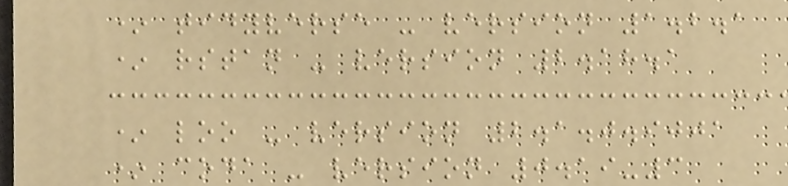* tidyverse - version 1.2.1
* rstan - version 2.18.1
* loo - version 2.1.0.9001
* coda - version 0.19-3
